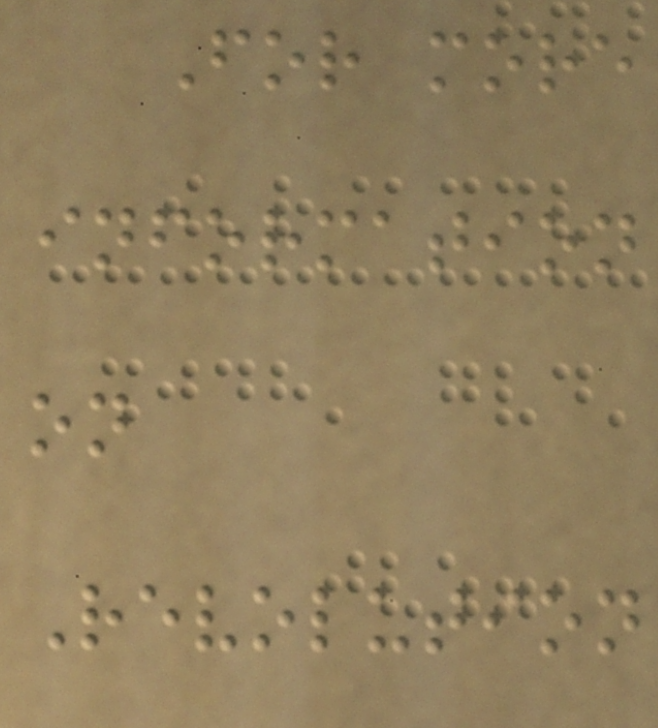For more
information
on
Revolution
